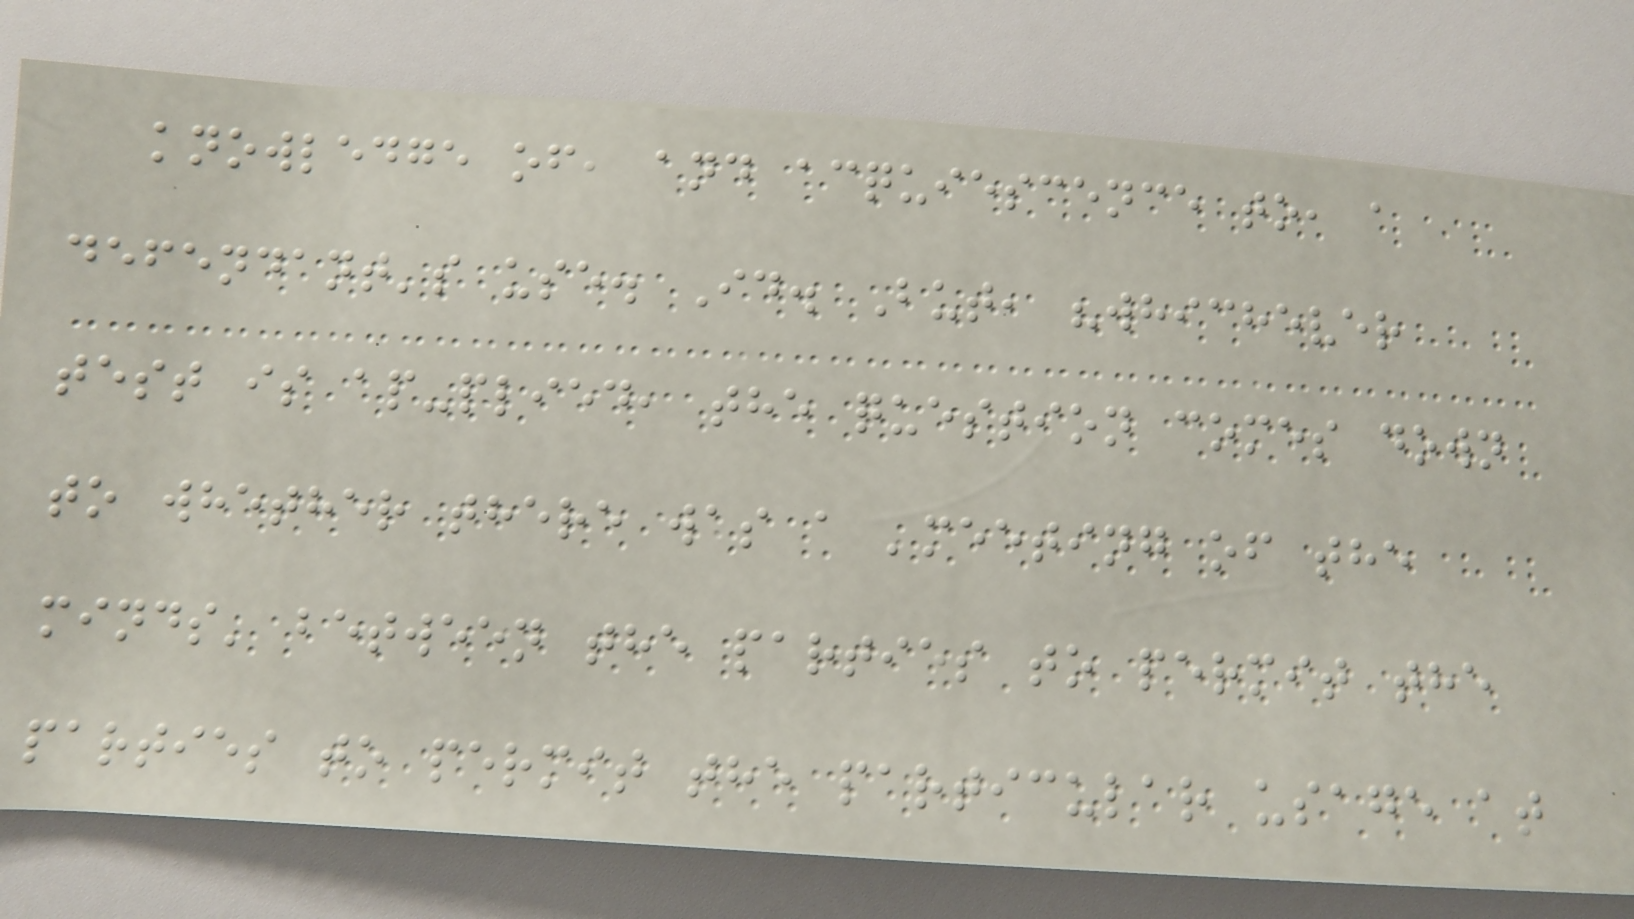knowledge of, and acquiescence to, a
defendant's use. Id. But, "whichever
test is ap-plied, the question comes down
to whether there was a 'meeting of the
minds' between the parties to permit the
parties to permit the particular usage at
